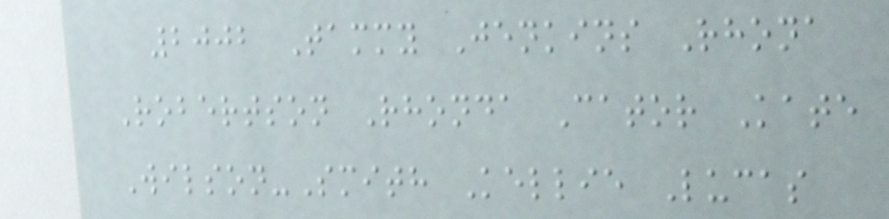2002 Tammy Jenkins Rhona
Robertson Rhonda Cator Kate
Wilson-Smith Kellie Lucas
